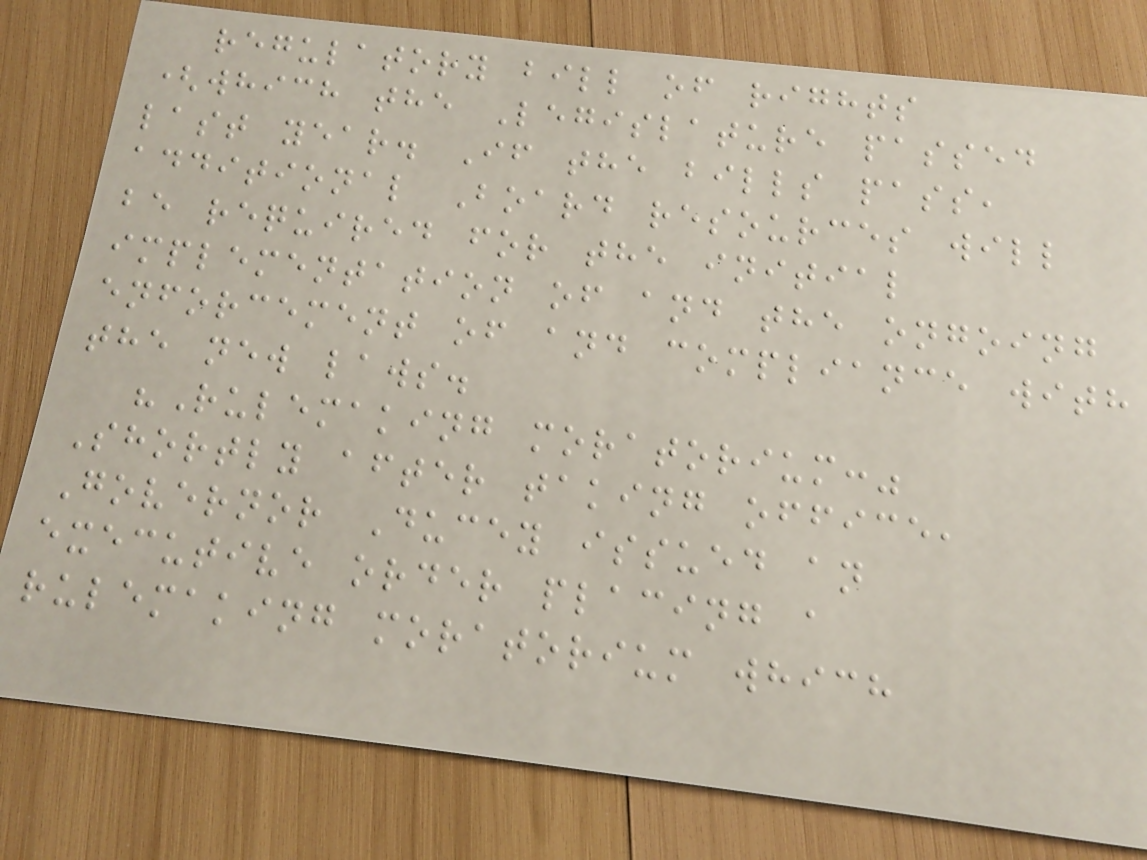regulatory bill of rights
(which the Legislature passed
last year. If the bills pass,
additional Board resources will
be required for the initial
implementation of and the ongoing
enforcement of and compliance with
the new laws.
"Rulemaking moratorium:"
Shortly after taking office,
Governor Ducey issued an
executive order placing a
rulemaking moratorium which
